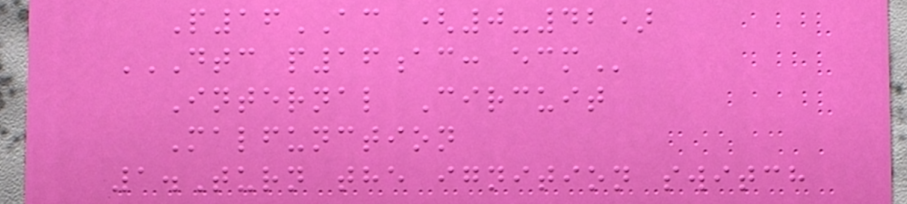P16AC (0-42)
DTC P16AC: ECM
Internal Circuit
Malfunction
1.Turn the ignition switch
